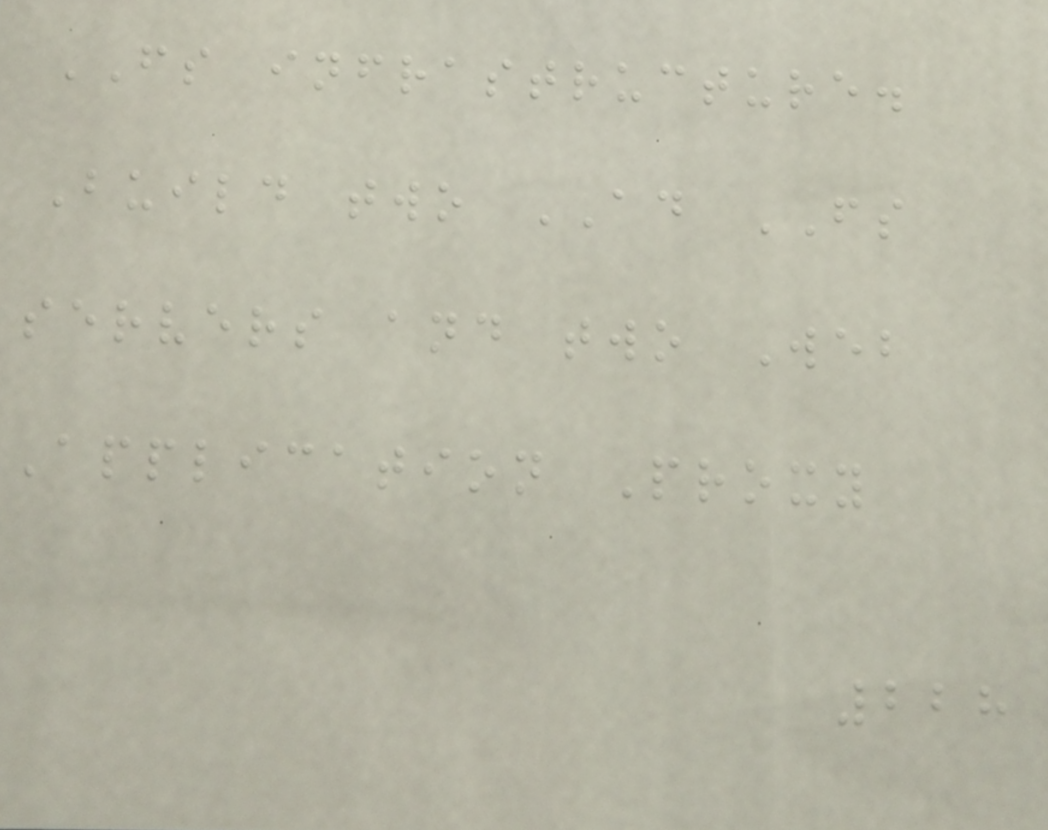FS infrastructure.
Build two AD FS
servers and two Web
Application Proxy
228
